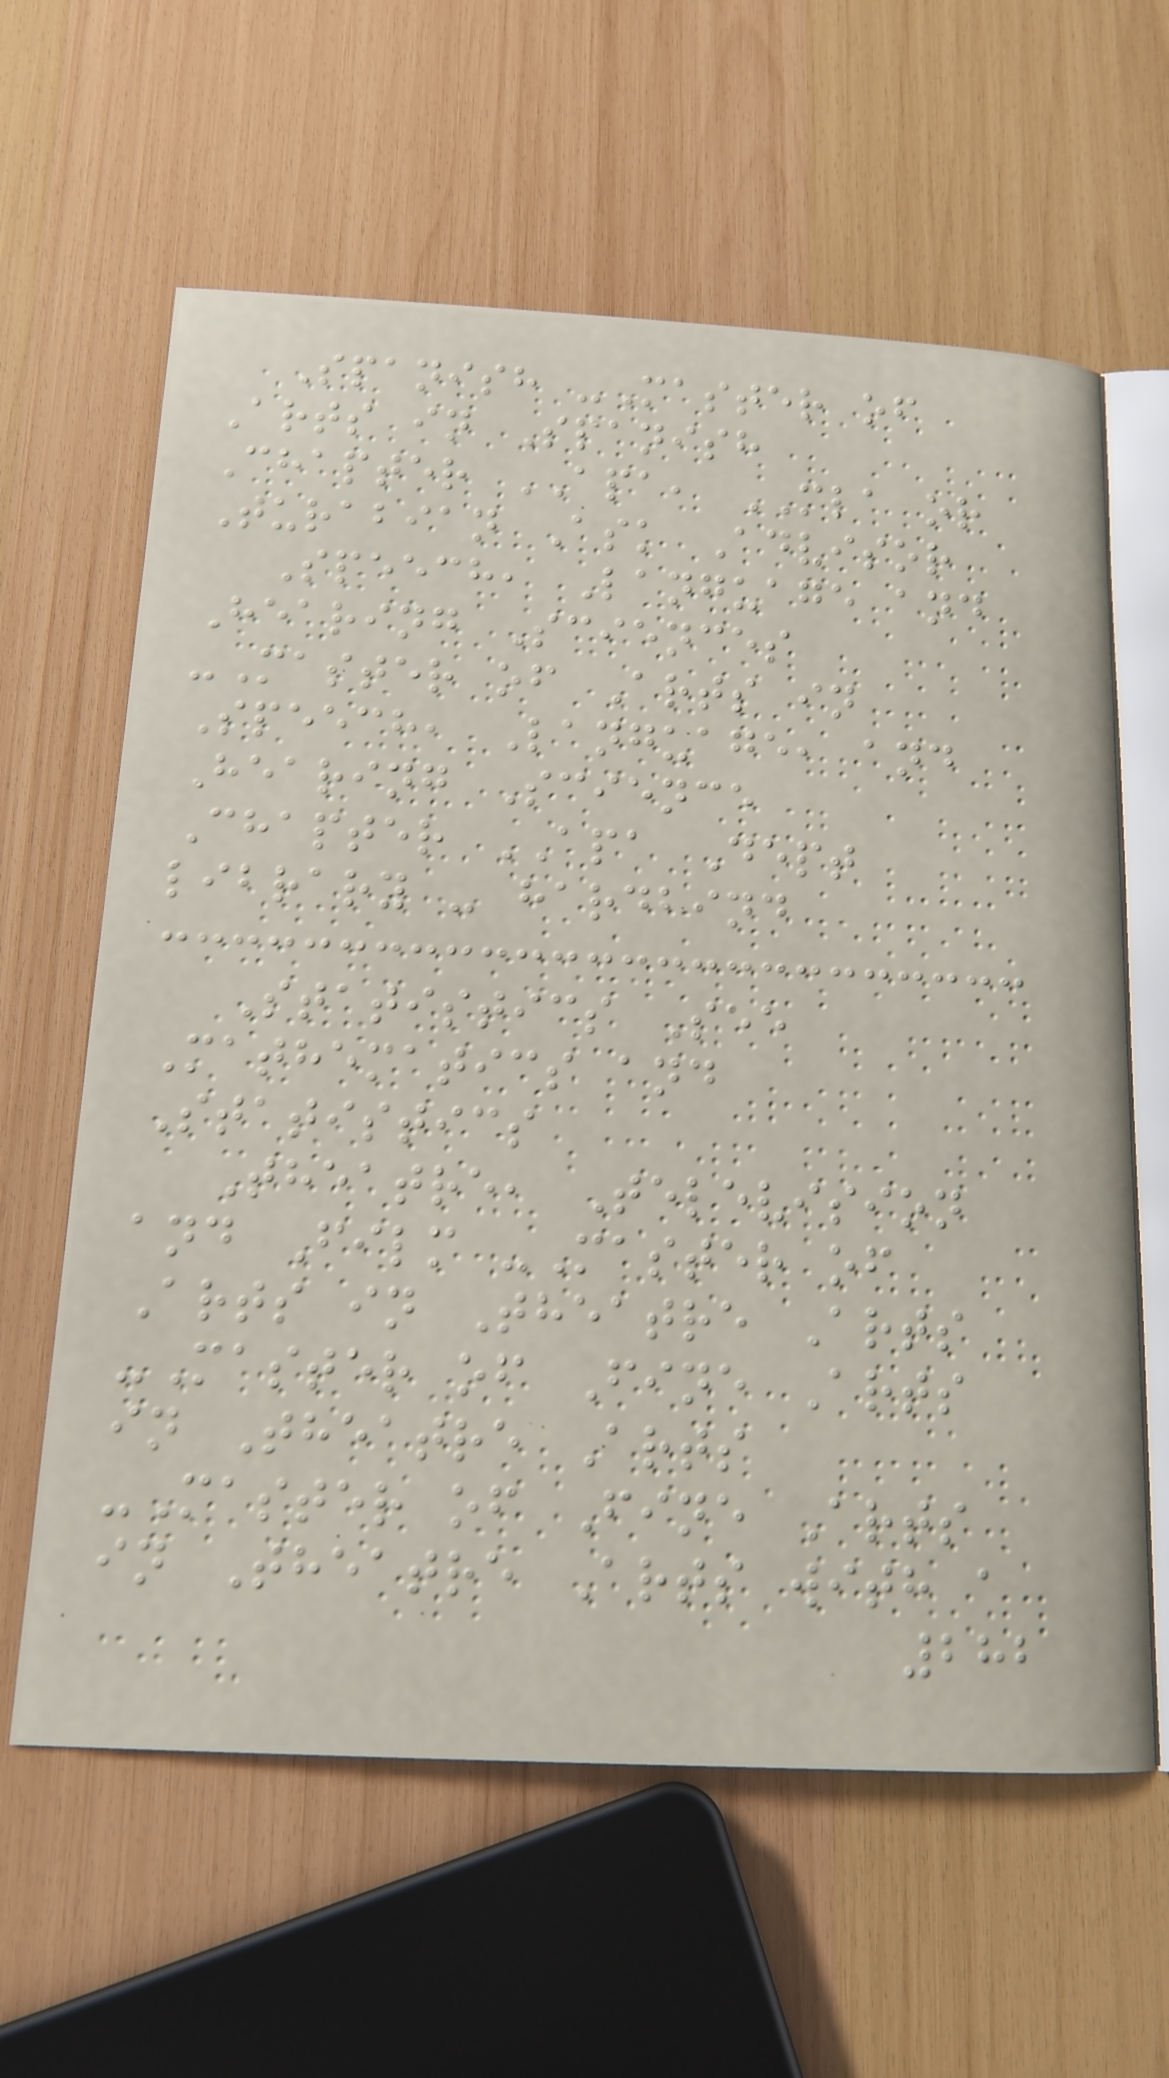Spanish -Master of
Arts in Spanish
Chapter APA, MLA or
Turabian Ask Advisor
Speech, Language and
Hearing Sciences
-Master of Arts in
Speech, Language, and
Hearing Science
Chapter APA Dept
library - hardbind
Statistics See
Mathematics and
Statistics
Theatre, Television
and Film -Master of
Arts in Theatre Arts
-Master of Fine Arts
in Theatre Arts
-Master of Fine Arts
in Theatre Arts with a
282
